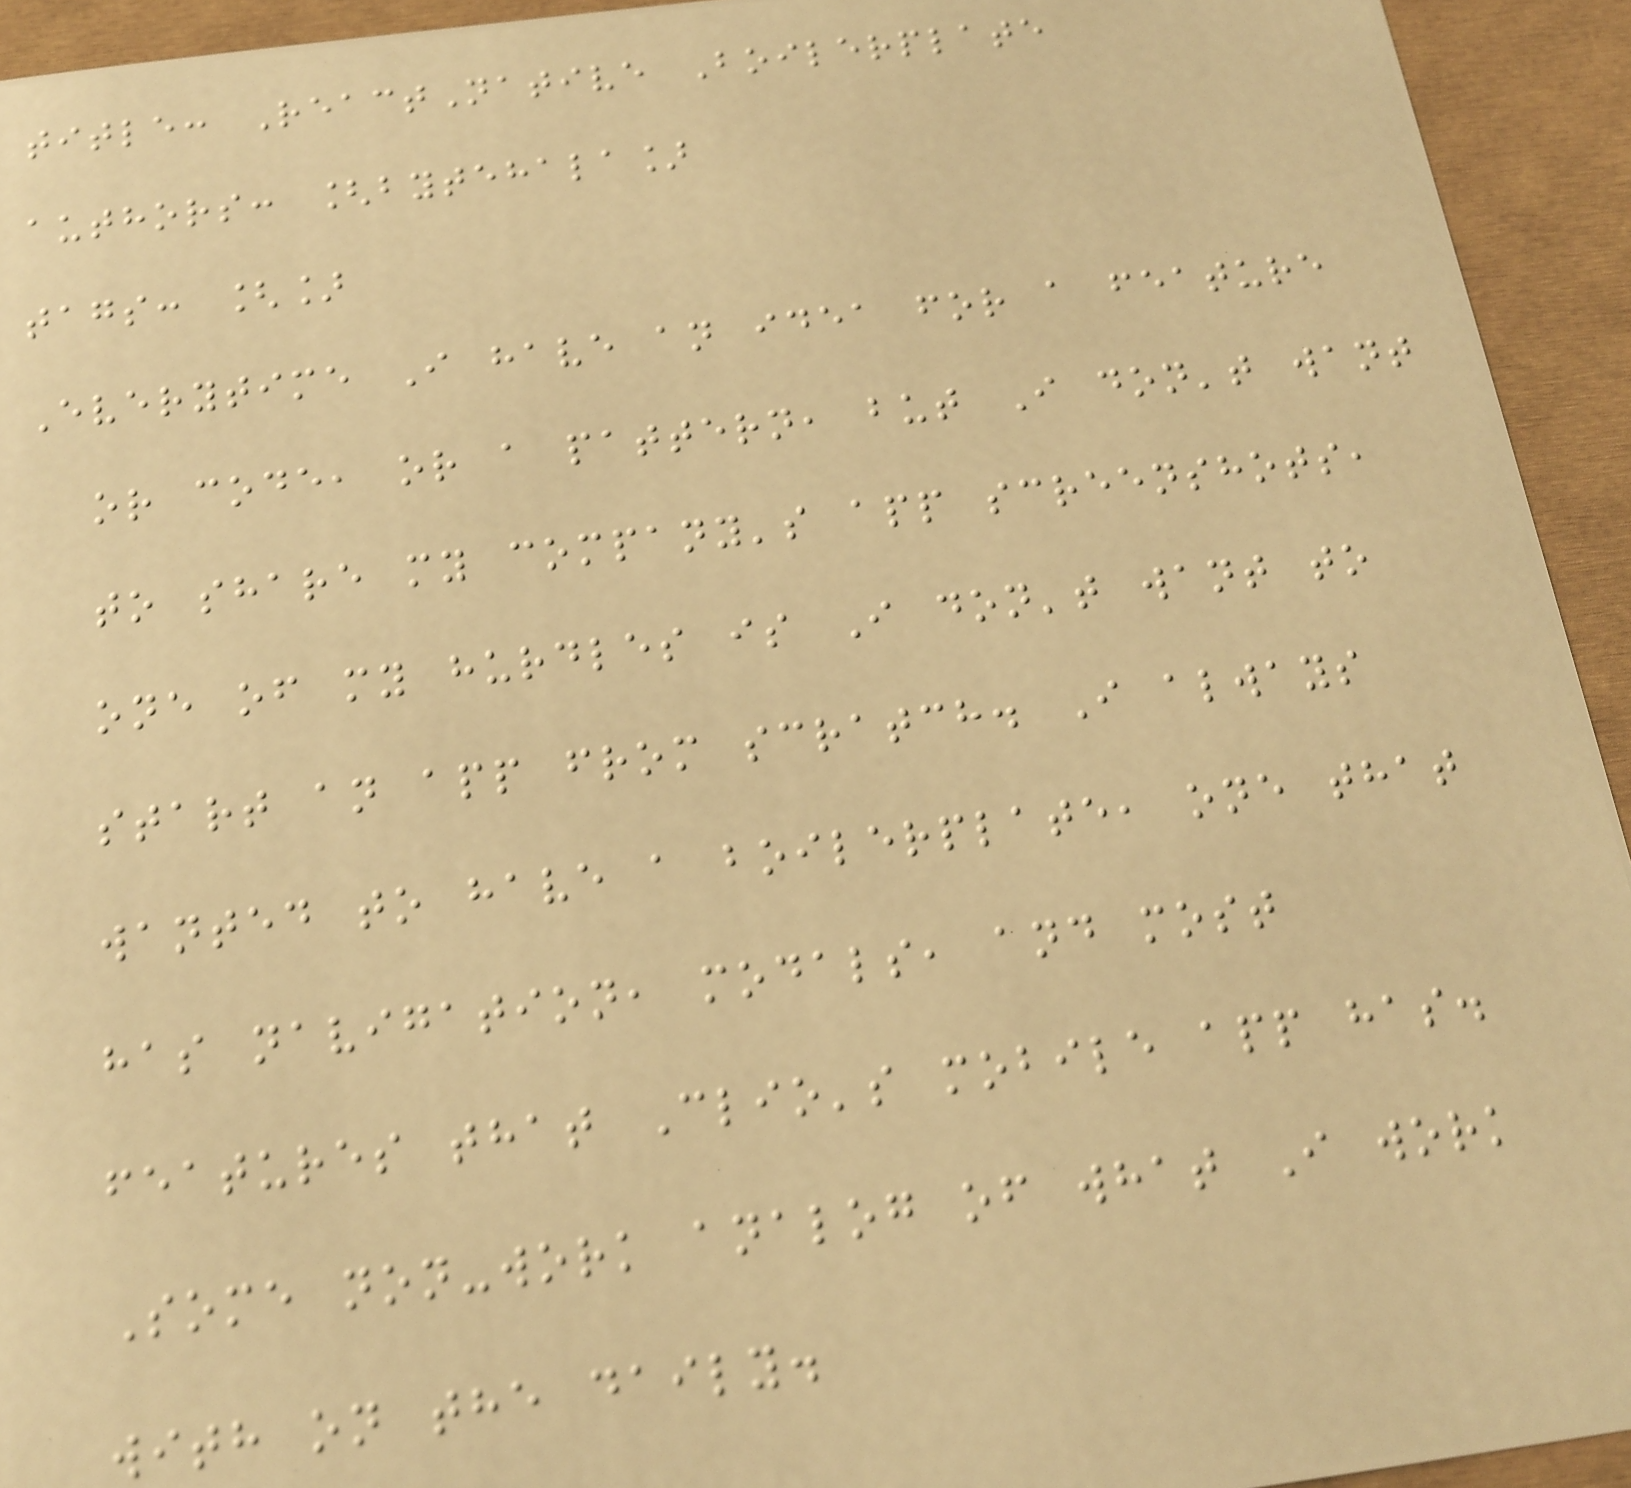title: ReactNative Boilerplate
authors: [bytehala]
tags: []
Everytime I have an idea for a feature
or code, or a pattern, but I don't want
to share my company's app screenshots,
one of my hurdles is I don't want to
start an app from scratch. I always
wanted to have a boilerplate, one that
has navigation, modals, and most
features that Clio's mobile app has.
Some non-work analog of what I work
with on the daily.
